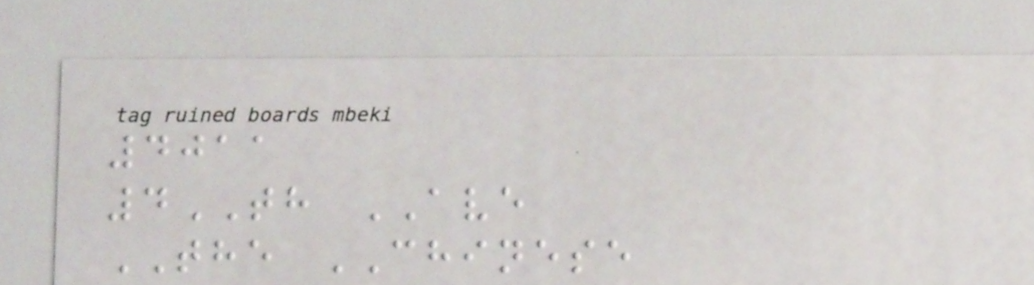4011
4TH AVE
THE CHINESE
